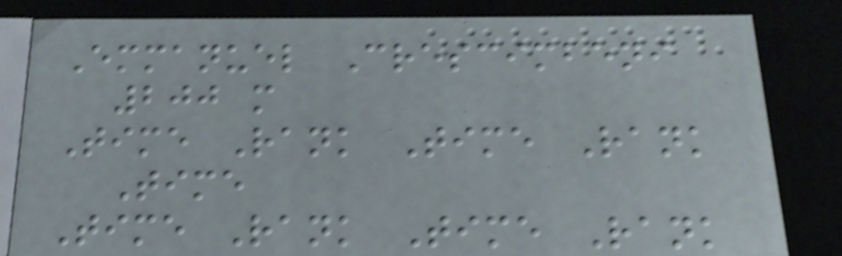Emmanuel Crescimbeni
200 m
Time Rank Time Rank
Time
Time Rank Time Rank
